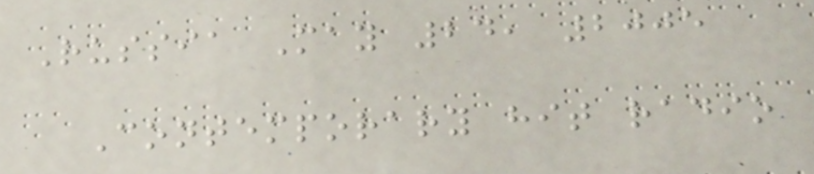Russia May 24, 2005
Contemporary hit radio
